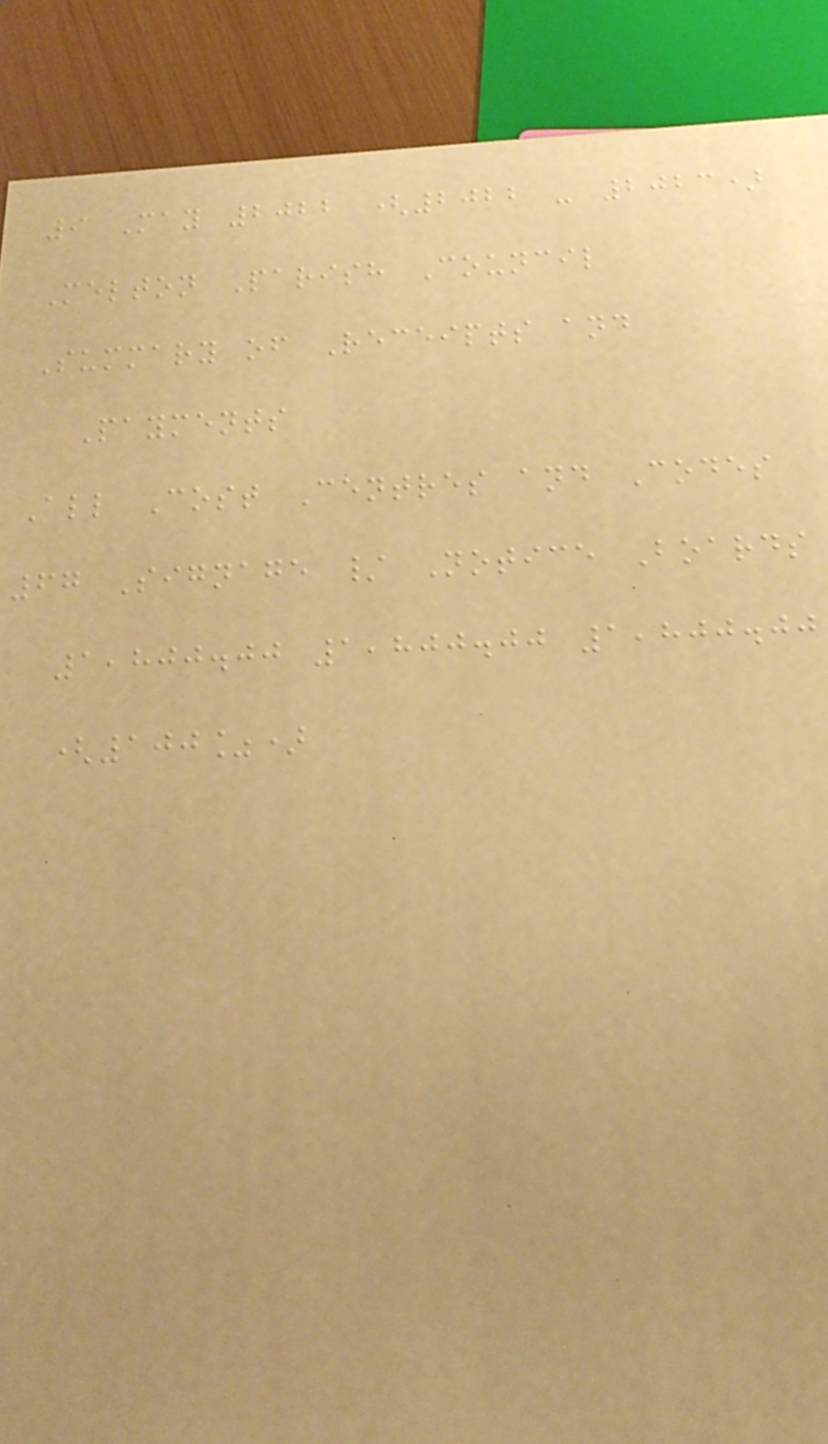9 May 2022 (2022 - 2023)
Melton Parish Council
Summary of Receipts and
Payments
All Cost Centres and Codes
67 Signage / Notice Boards
1,800.00 1,800.00 1,800.00
(100%)
